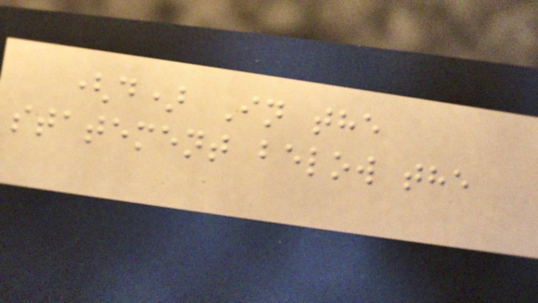(d) In the
statement below the
